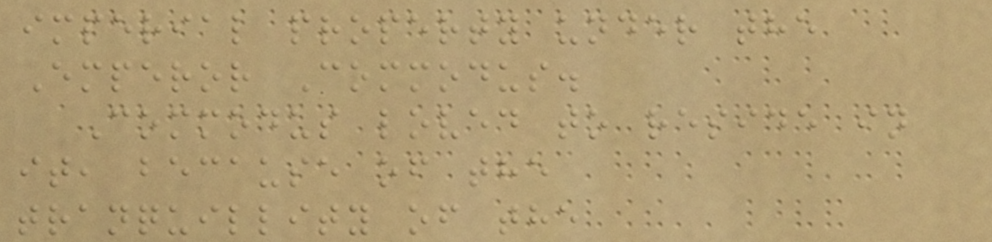imperial property under the
Emperor Commodus.
Commodus loved to reside in
it, because of the
tranquillity of the
